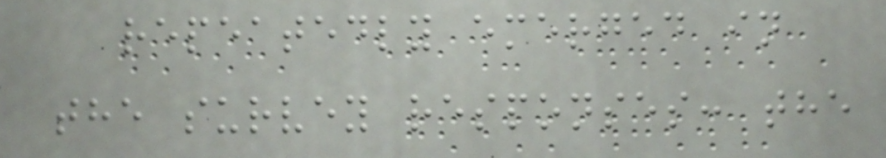repeatedly emerged in
the survey responses: the
